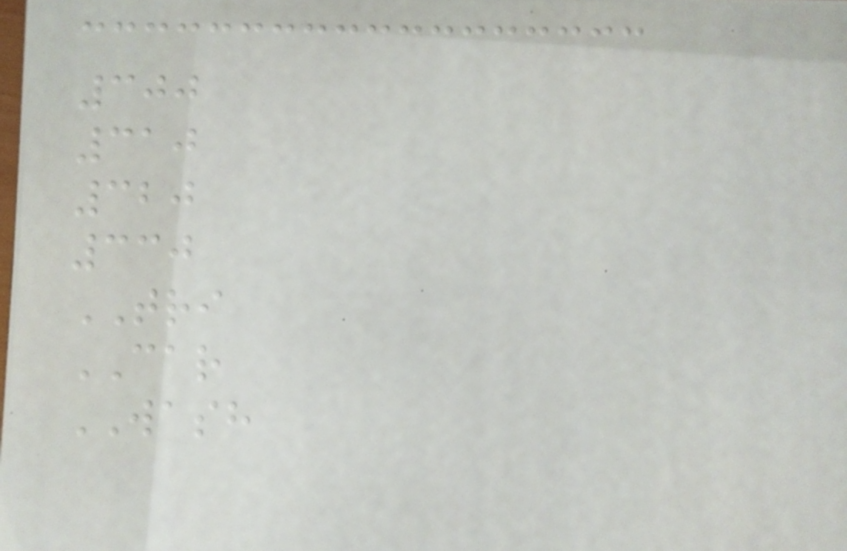300
310
320
330
TRI
CAR
WASH
